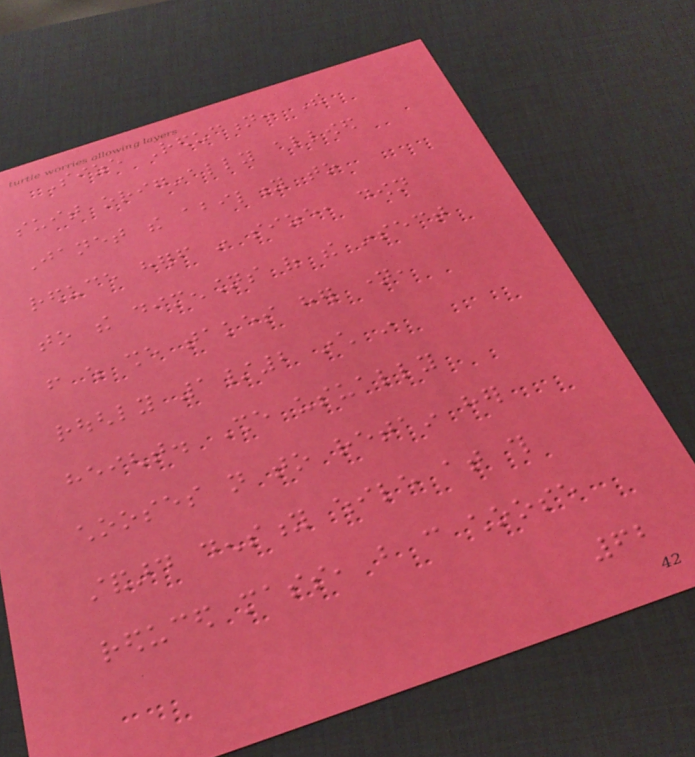Size Reduction: The
suit originally allowed
Janet the ability to
reduce herself in size, down
to the dimensions of the insect
from which she takes her name,
roughly 1/2 inch in
height. She usually
chooses not to retain her
standard density while at this
reduced mass, but can choose
62
